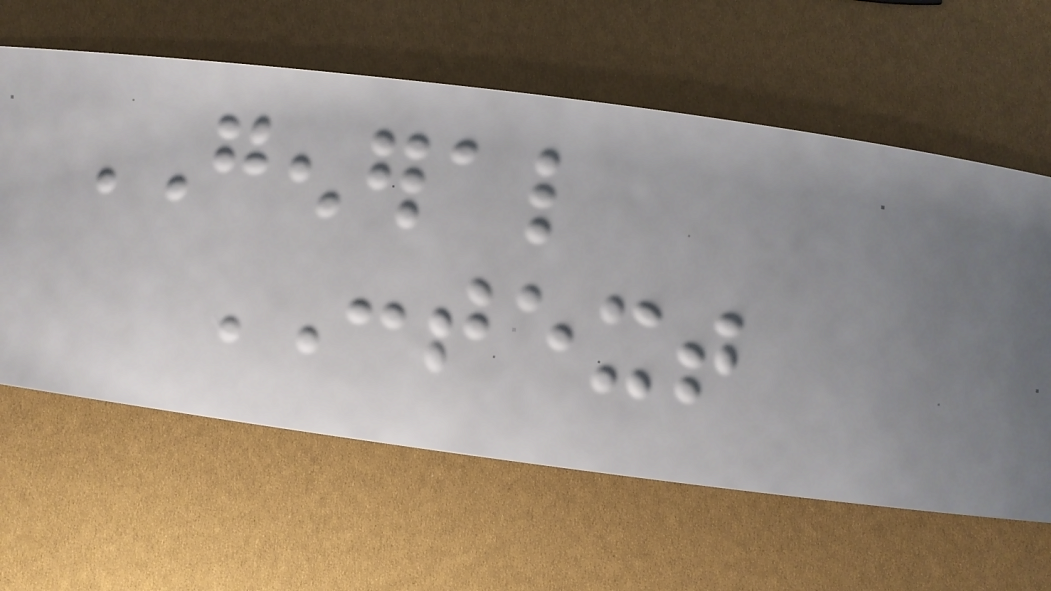GENERAL
CONTEXT
